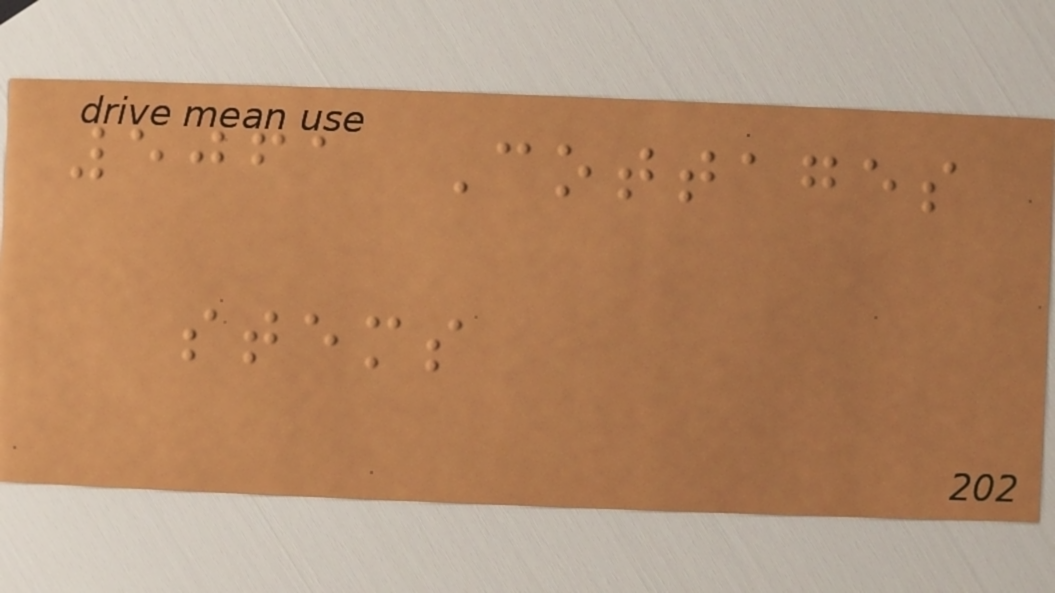5061 Cottages
stems
